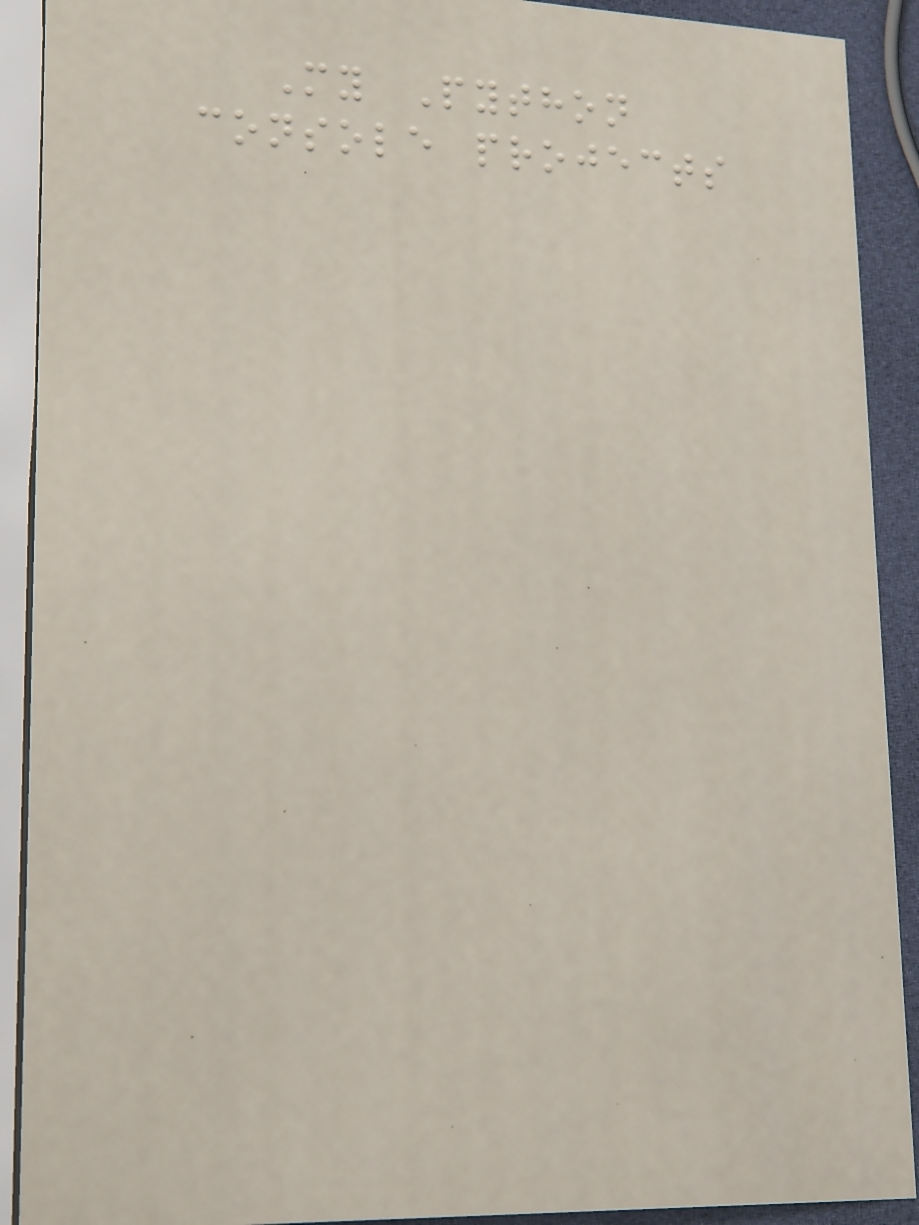My Python
console projects
